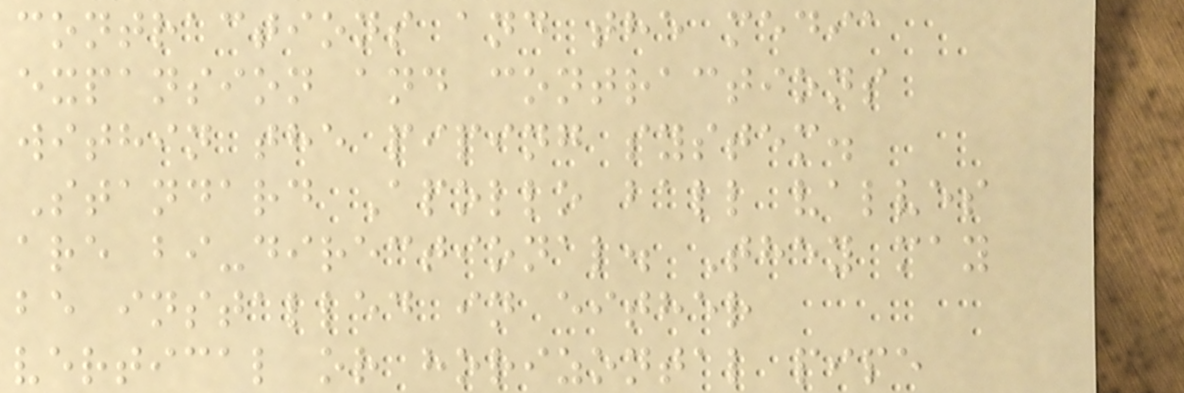contractions and the media
expansion and contractions
within the piping system.
Standard Apollo ball valves
are bi-directional. They may
be installed in either
vertical or horizontal pipe
